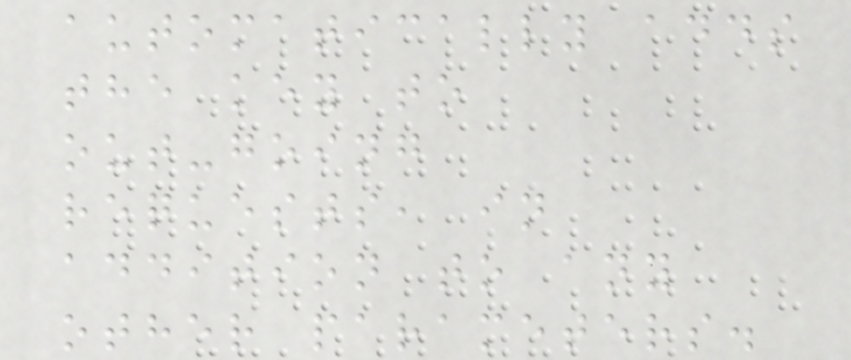automatically adds
the key to
out-going
requests, in
addition to any
other parameters.
